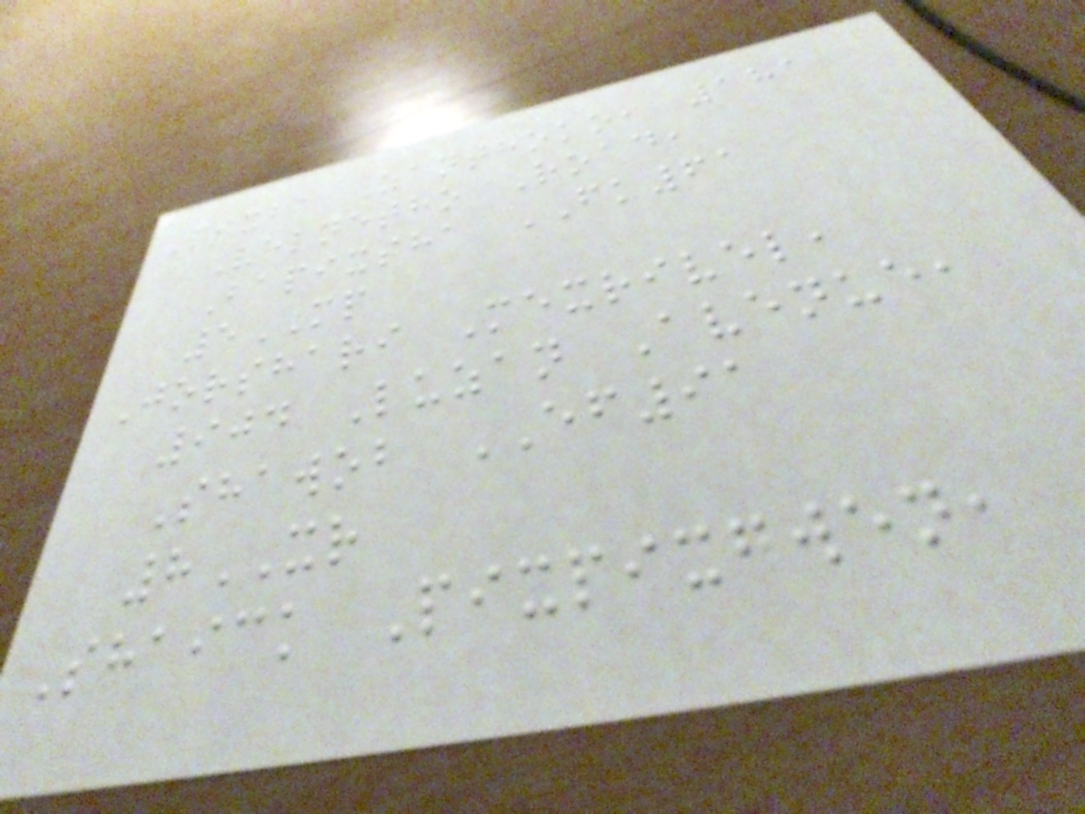Pixba Zanthoko, 181
Velnetho Road,
Bapixsha FK61
5MP
Jorshari Mexrivel,
904 Luzan Avenue,
Shawob EF91
8XR
Shaick Pixpixgwen,
